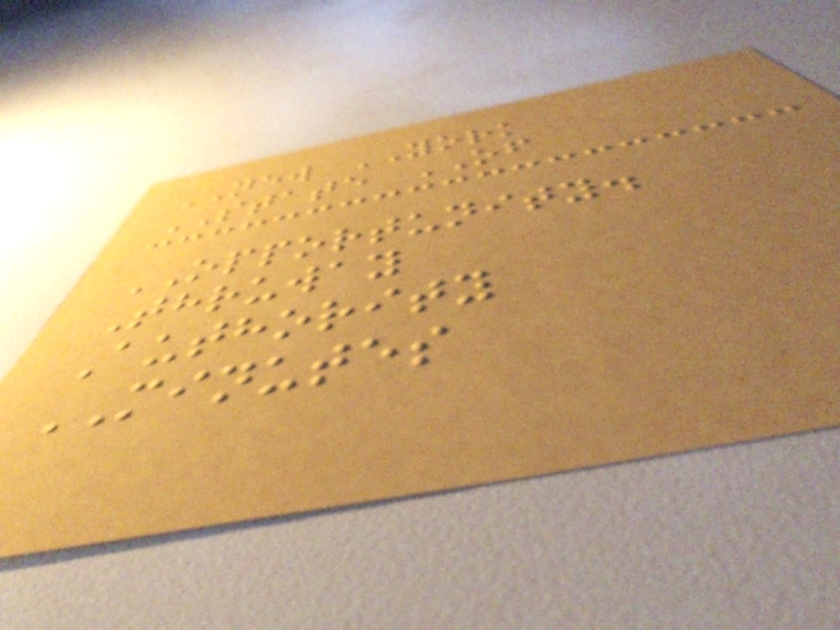NEW YORK
STATE OF
OPPORTUNITY.
Thruway
Authority
MINUTES
